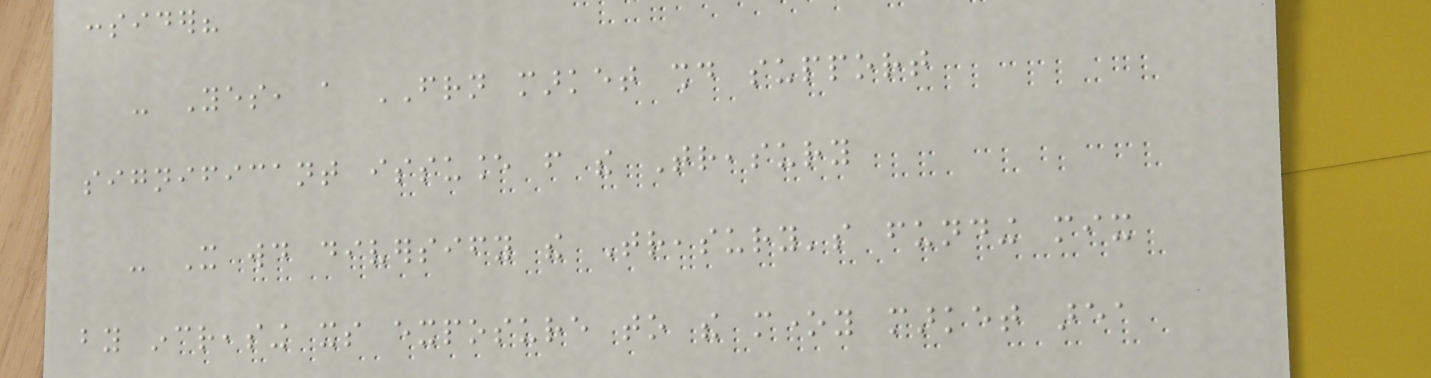consider?
- Yes, a FRN market should support
significant issuance from the Treasury
- It would diversify the Treasury's funding mix
by increasing its exposure to the money market area
